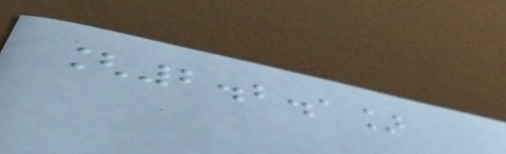[2.2.1]
